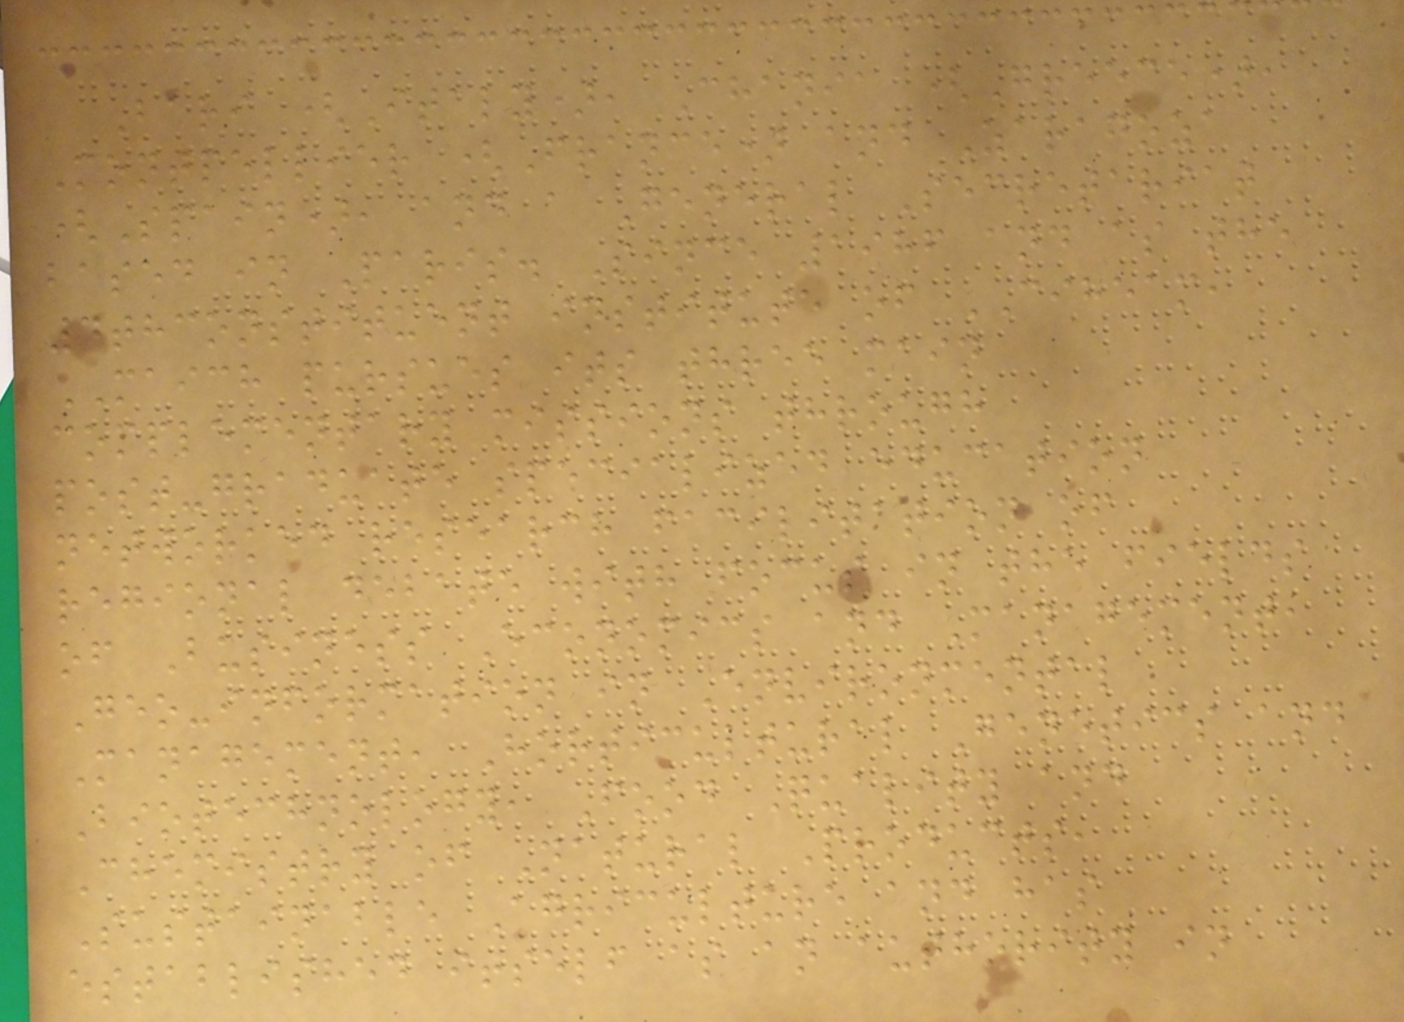Bari (Italy), Chania (Greece),
Montpellier (France) and Zaragoza
(Spain), and a General Secretariat
based in Paris. Since 1986 and as the
4thconstituent institute of CIHEAM,
MAICH pursues its three main
complementary missions through
post-graduate specialized education
networked research facilitation of
regional debate with focus in the fields
of Business Economics and Management,
Geo-information in Environmental
Management, Horticultural Genetics and
Biotechnology, Food Quality and
Chemistry of Natural Products,
Sustainable Agriculture and has
established itself as an authority in
